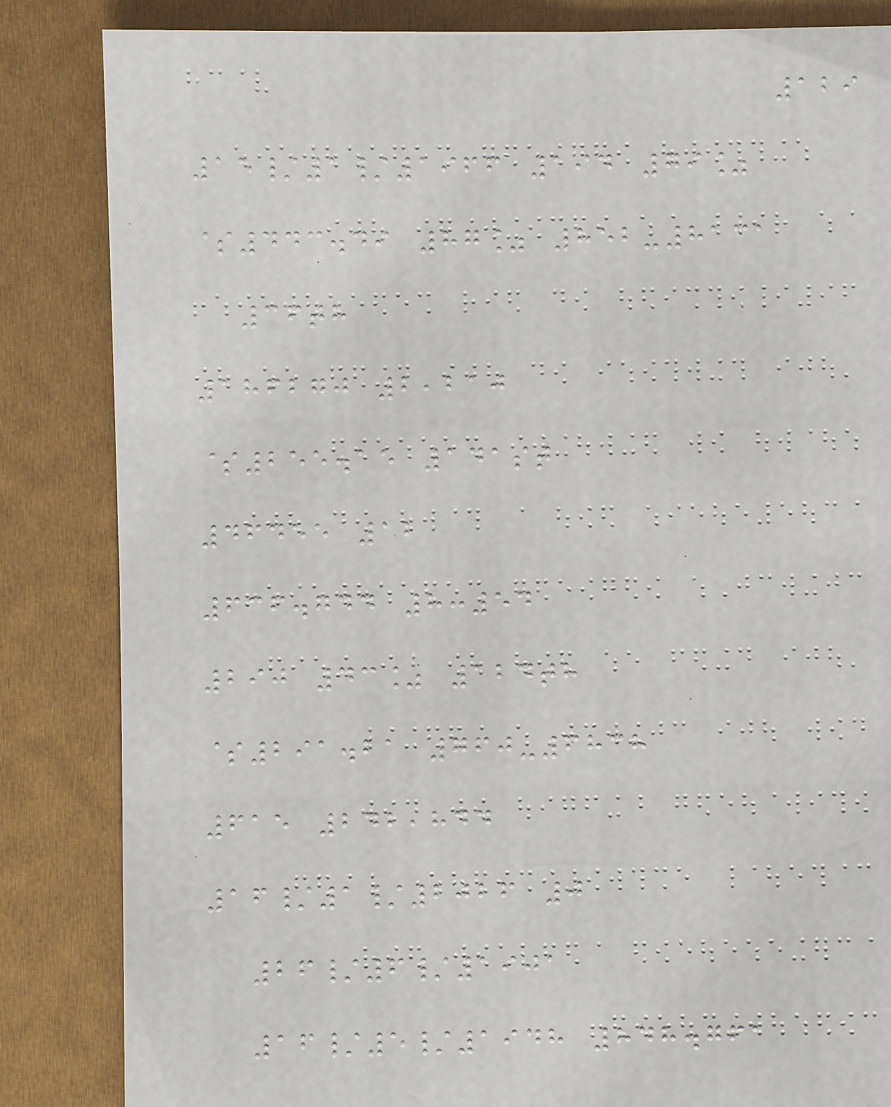129
15/1/1966 194 79%
$443.49 87% 852-8131
36th
186270 2,210
$255.15 141st
46455 12
636.744 8:54
290 43% 124th
$291.21 760-6838
615 242,844
16/1/2026 0
26/6/1901
16/5/1948 848.761
